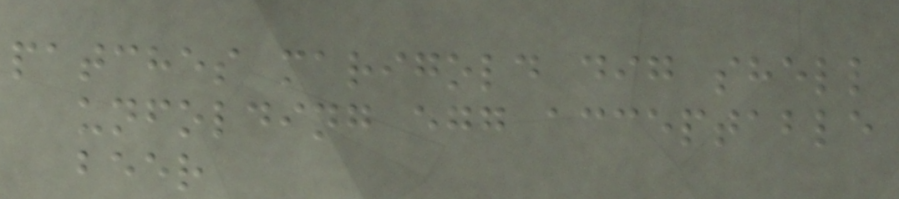patches marigold dig shell
unfolding egg acceptable
beer
